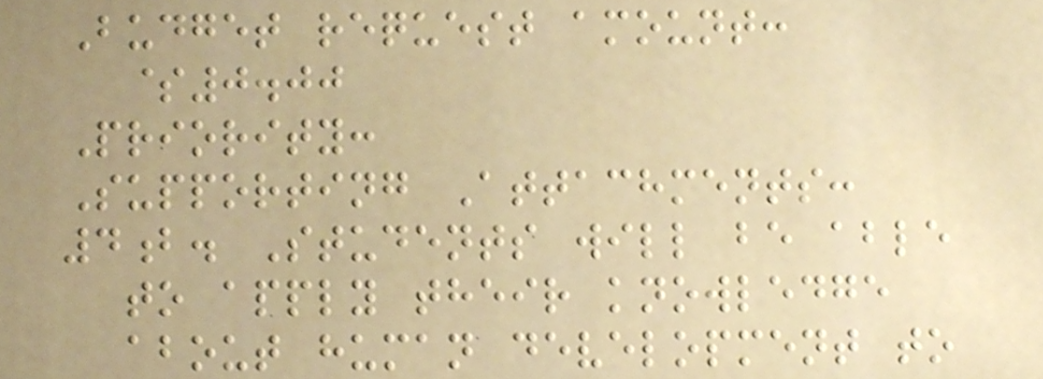Budget request amount:
$0.00
Priority:
Supporting Attachments:
4b. Students will be able
to apply their knowledge
about human development to
